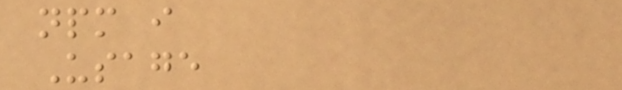npm i
Usage
